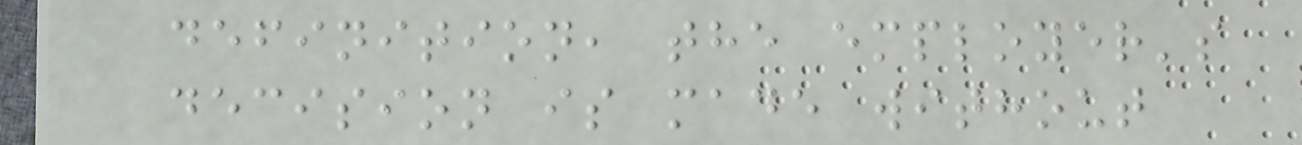definition, the employer's
decision is made without
